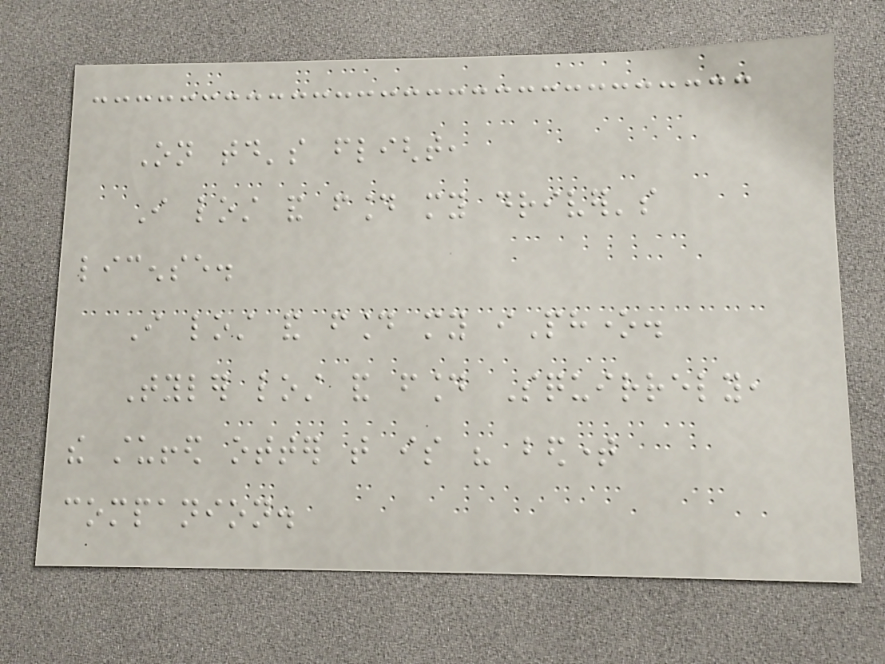On today's flight,
I lost and found my driver's
license.
I lost and found my iPhone.
Tyler lost and found Squirrely,
the stuffed otter that is his bedtime
companion.
